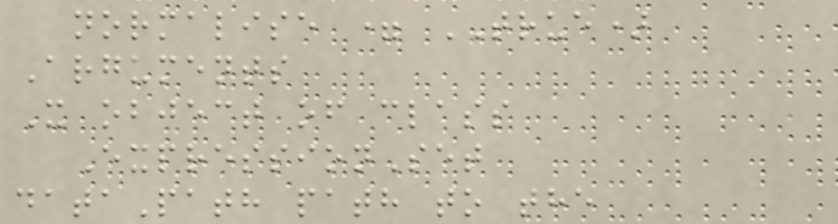normalise = TRUE)
Arguments
X object of class
ExpressionSet
dataPath path to the
